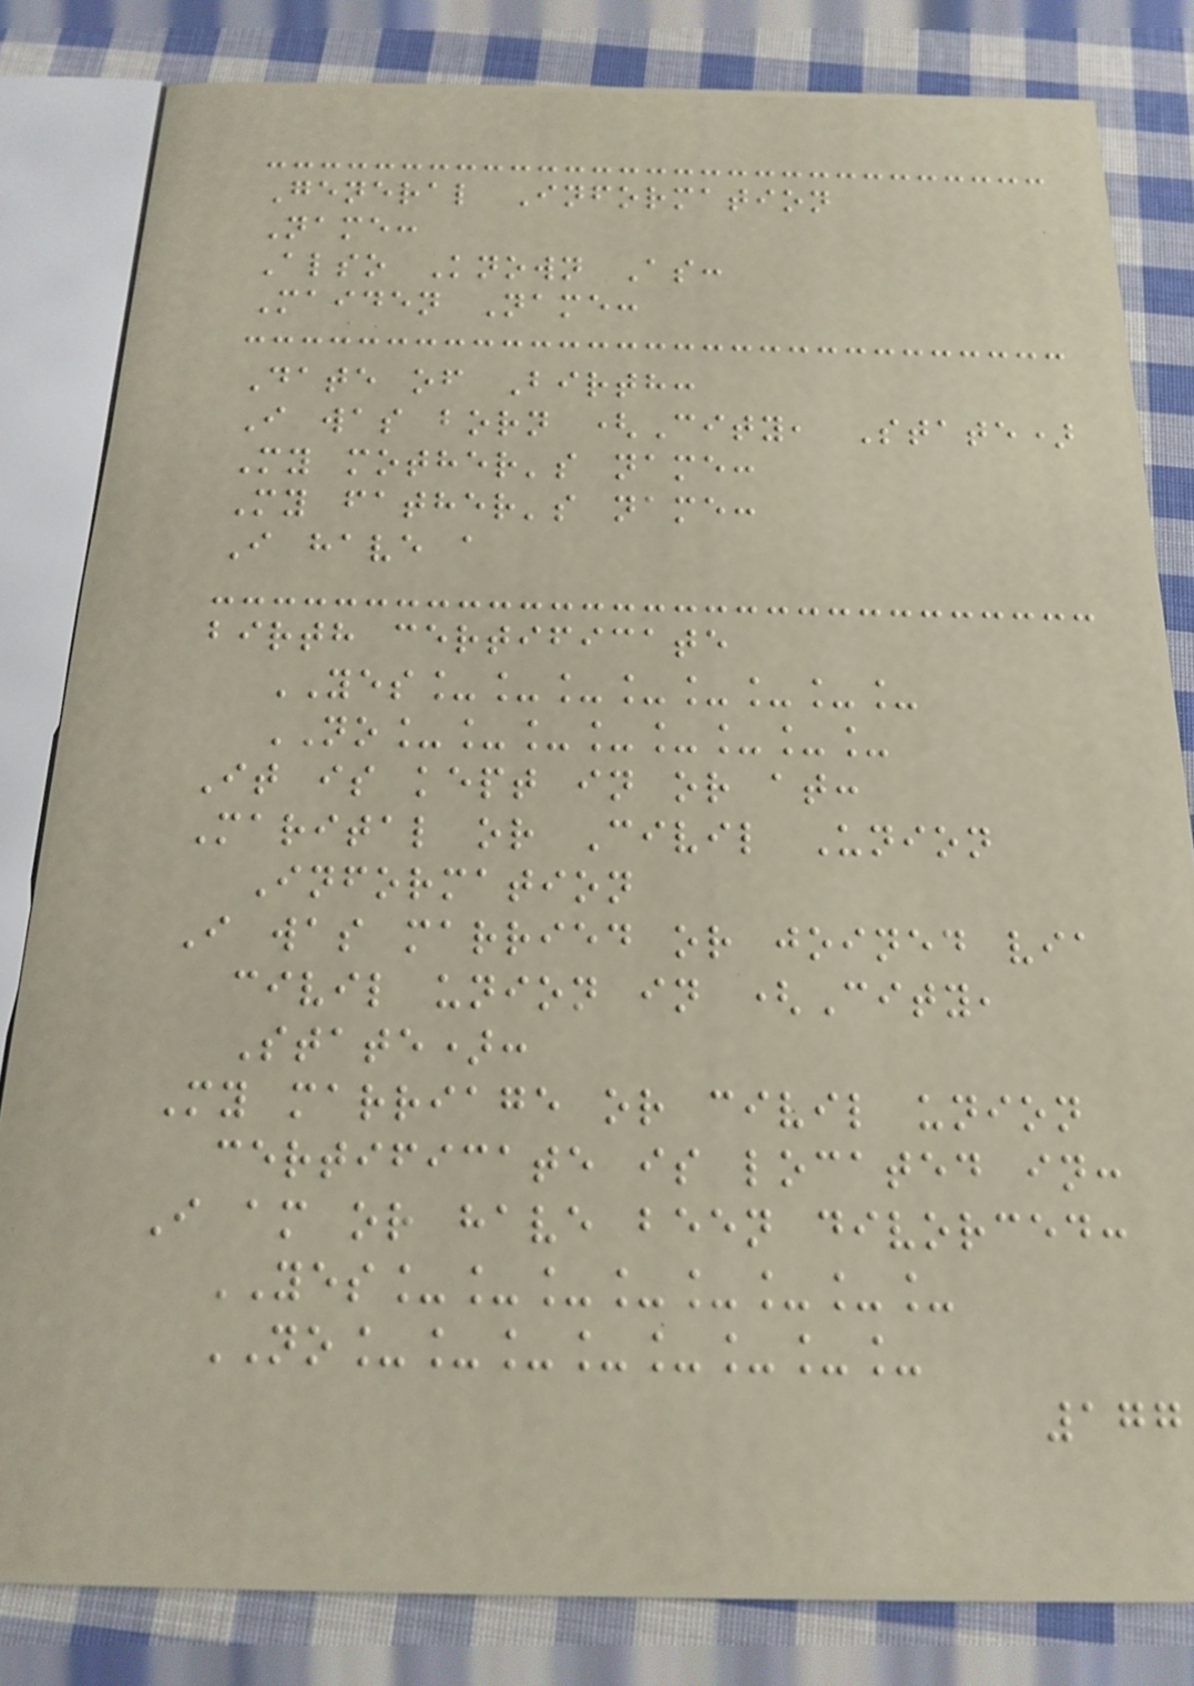General Information
Name:
Also Known As:
Maiden Name:
Date of Birth:
I was born (City, State)
My mother's name:
My father's name:
I have a
birth certificate
YES________
NO________
It is kept in or at:
Marital or Civil Union
Information
I was married or joined via
civil union in (City,
State):
My marriage or civil union
certificate is located in:
I am or have been divorced:
YES________
NO________
177
